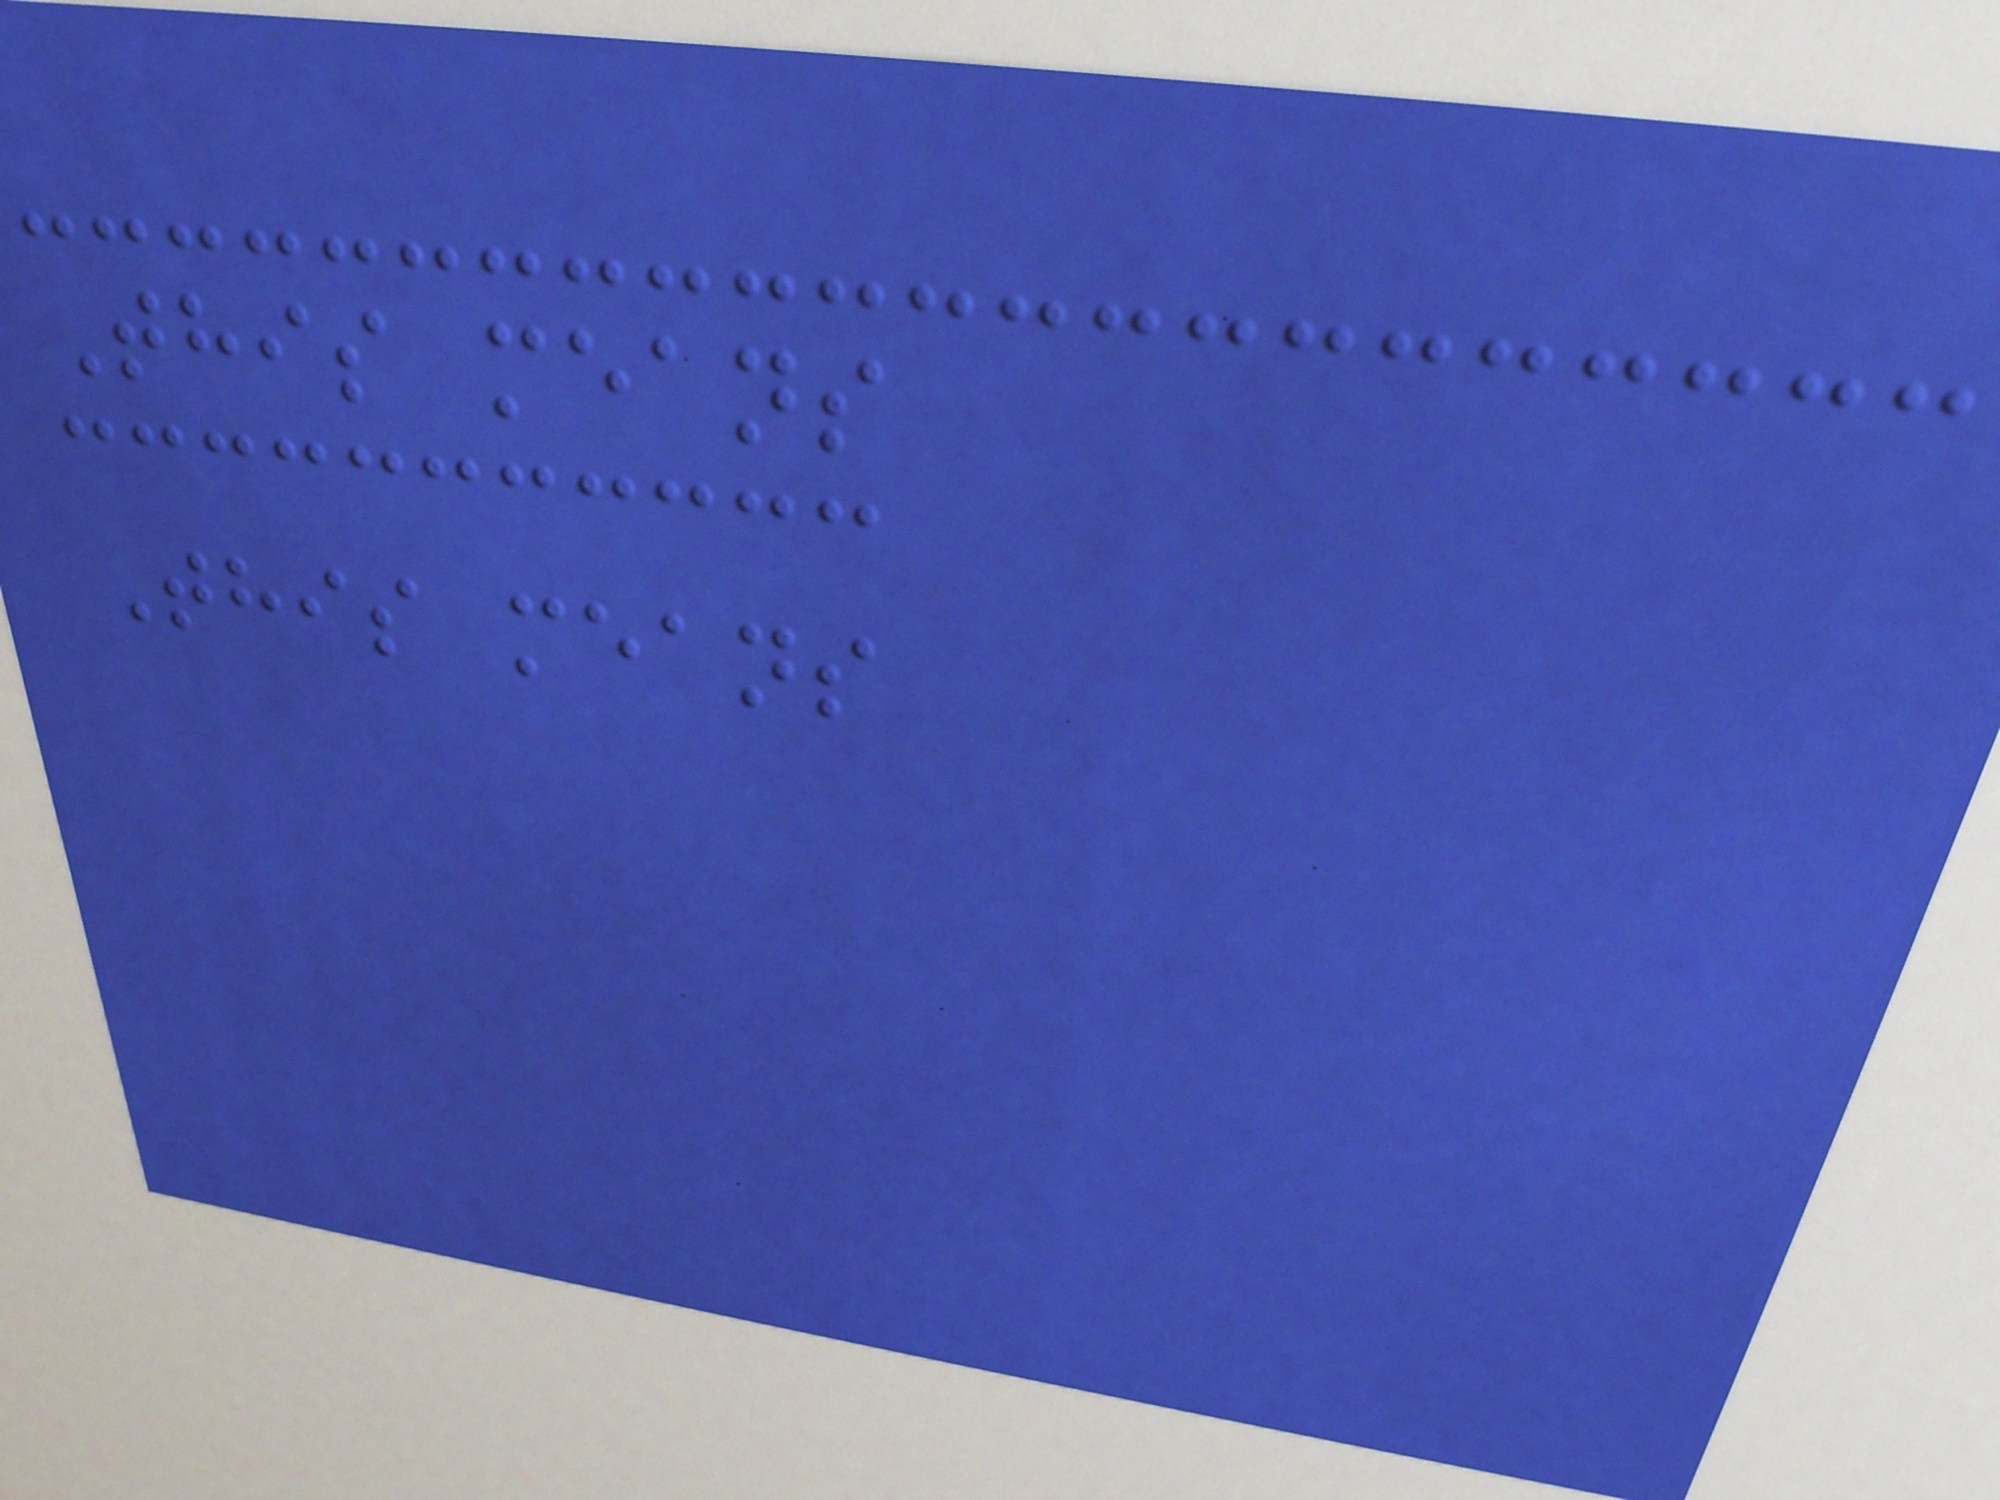This means
This means
